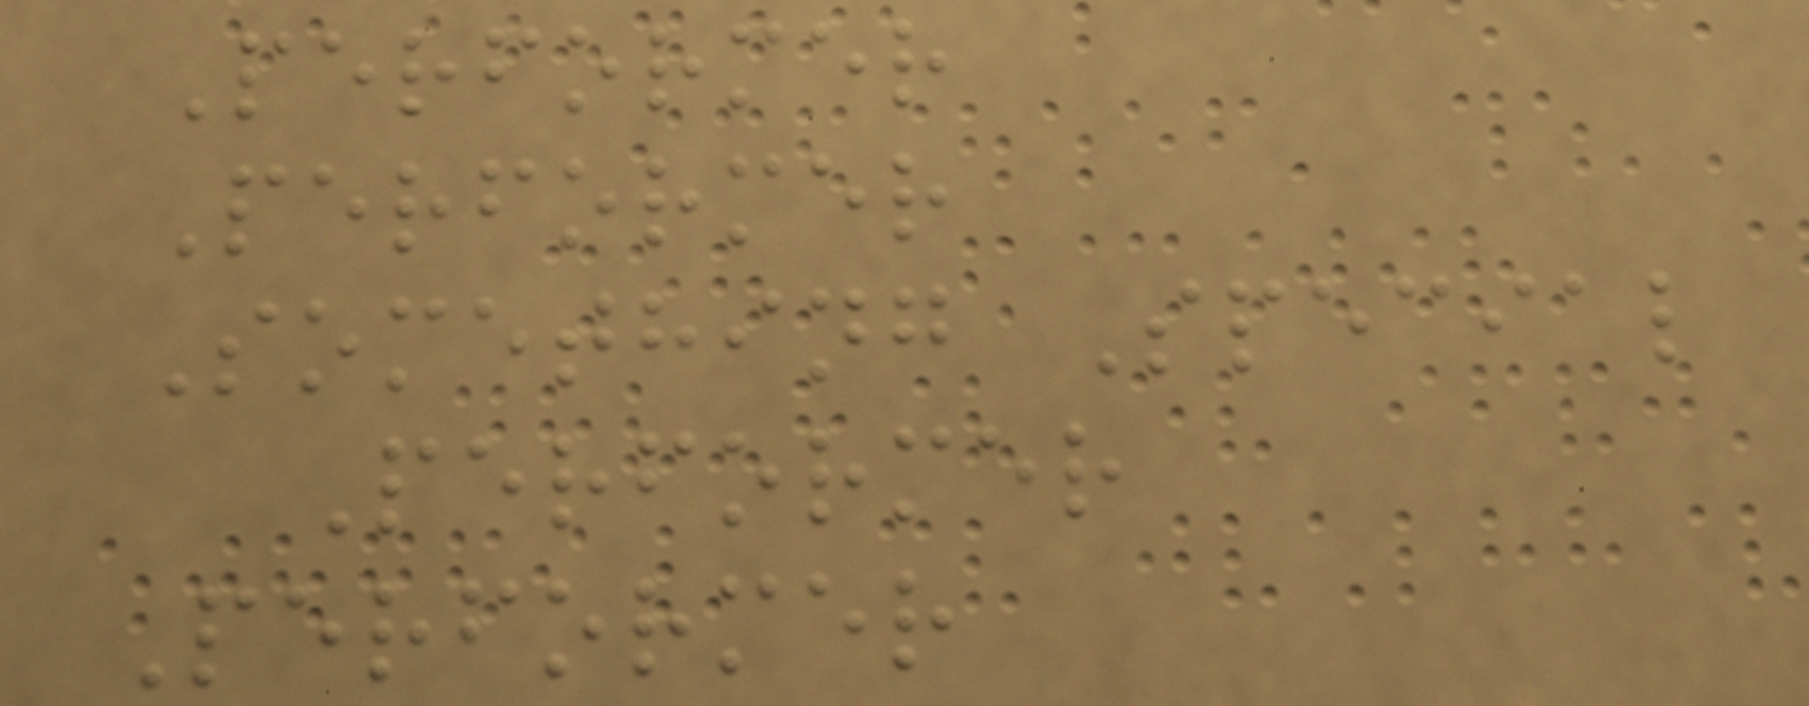Performer
Performer
Something Special
Performer
Performer
